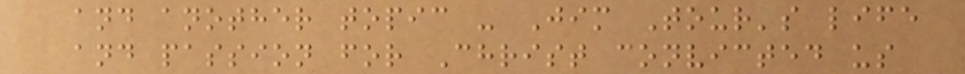and another topic - Jim Tour's life
and passion for Christ convicted us
